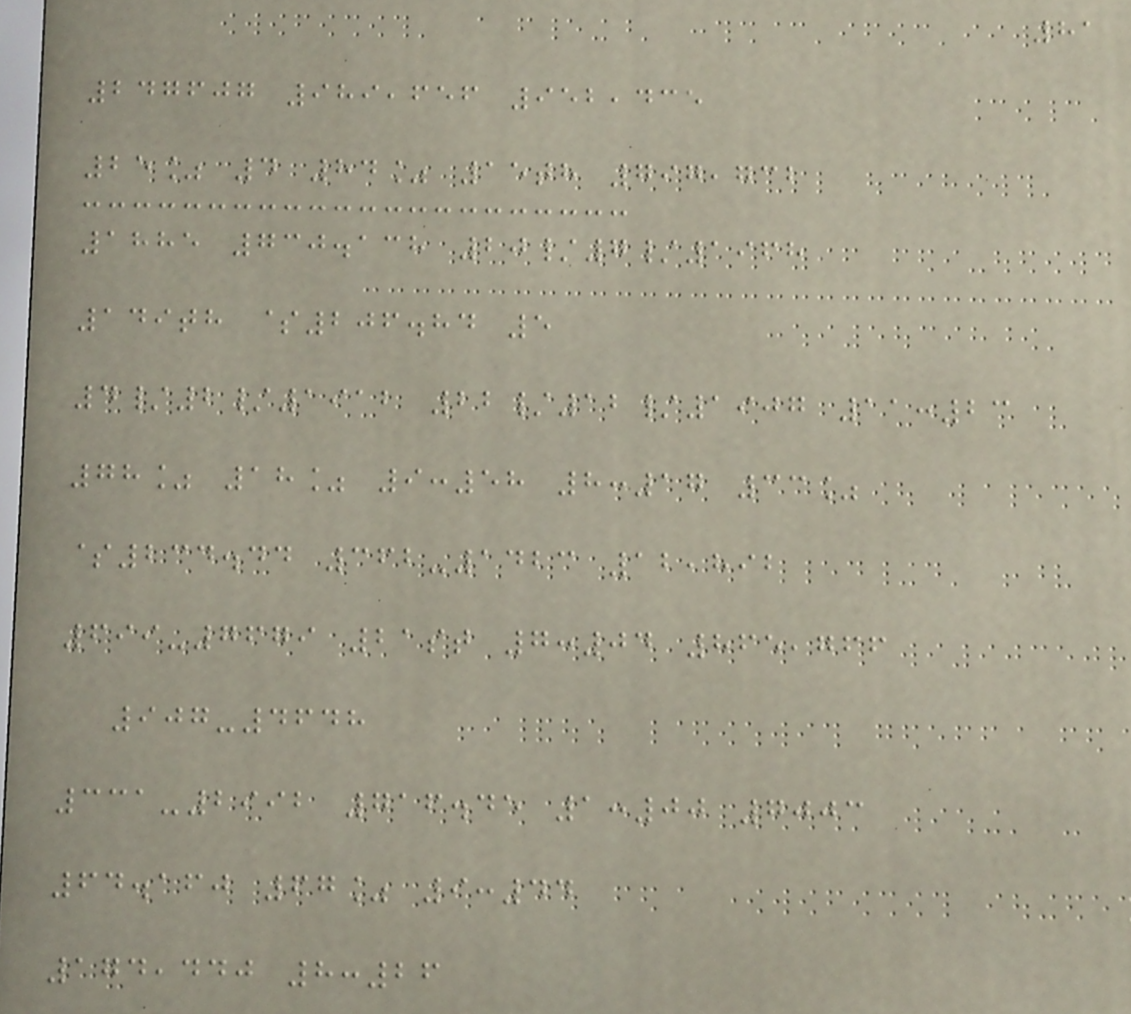81
247607 989,656 952,435
25% 4 84% 15th 797,732
1885 730.138 20/7/1968
149th $206.84 5
4/2/1912 22/12/1907 11:23
78% 18% 9:58 8:17 33%
$234.44 362-1423 12,892
699-7679 21st 7:04 865,766
907-4648
331-2992 716.45 1:00 7003
64.160 67% 9:44
174,440 8:26
